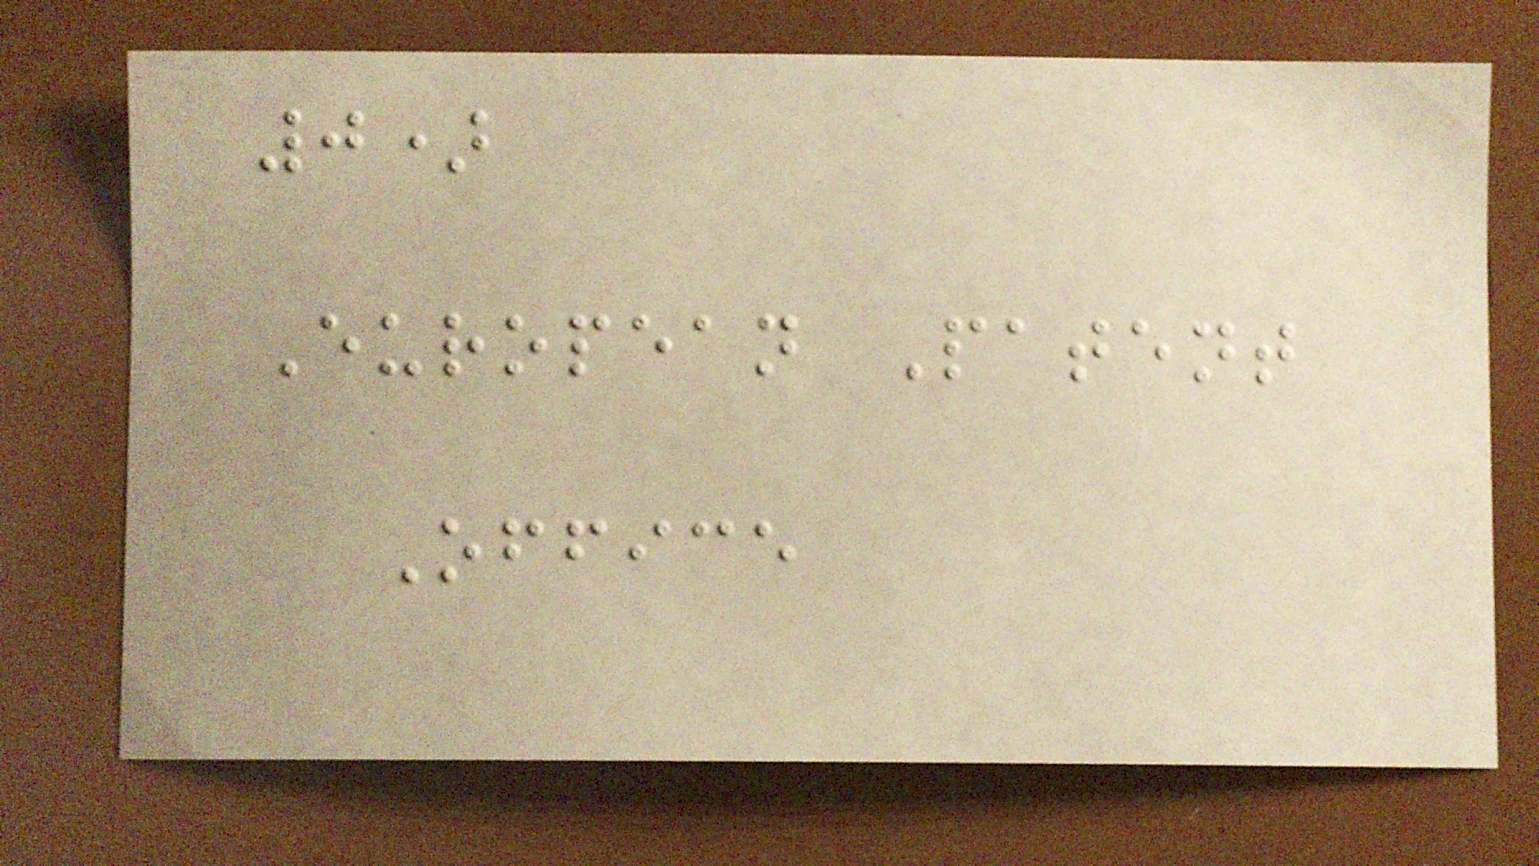0)
European Patent
Office
